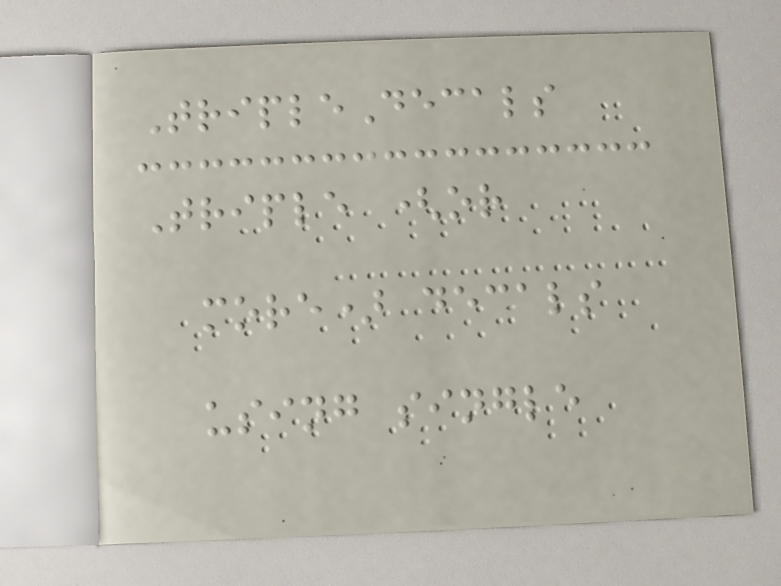TripleDecals
Triple (or
more) decals
using single
